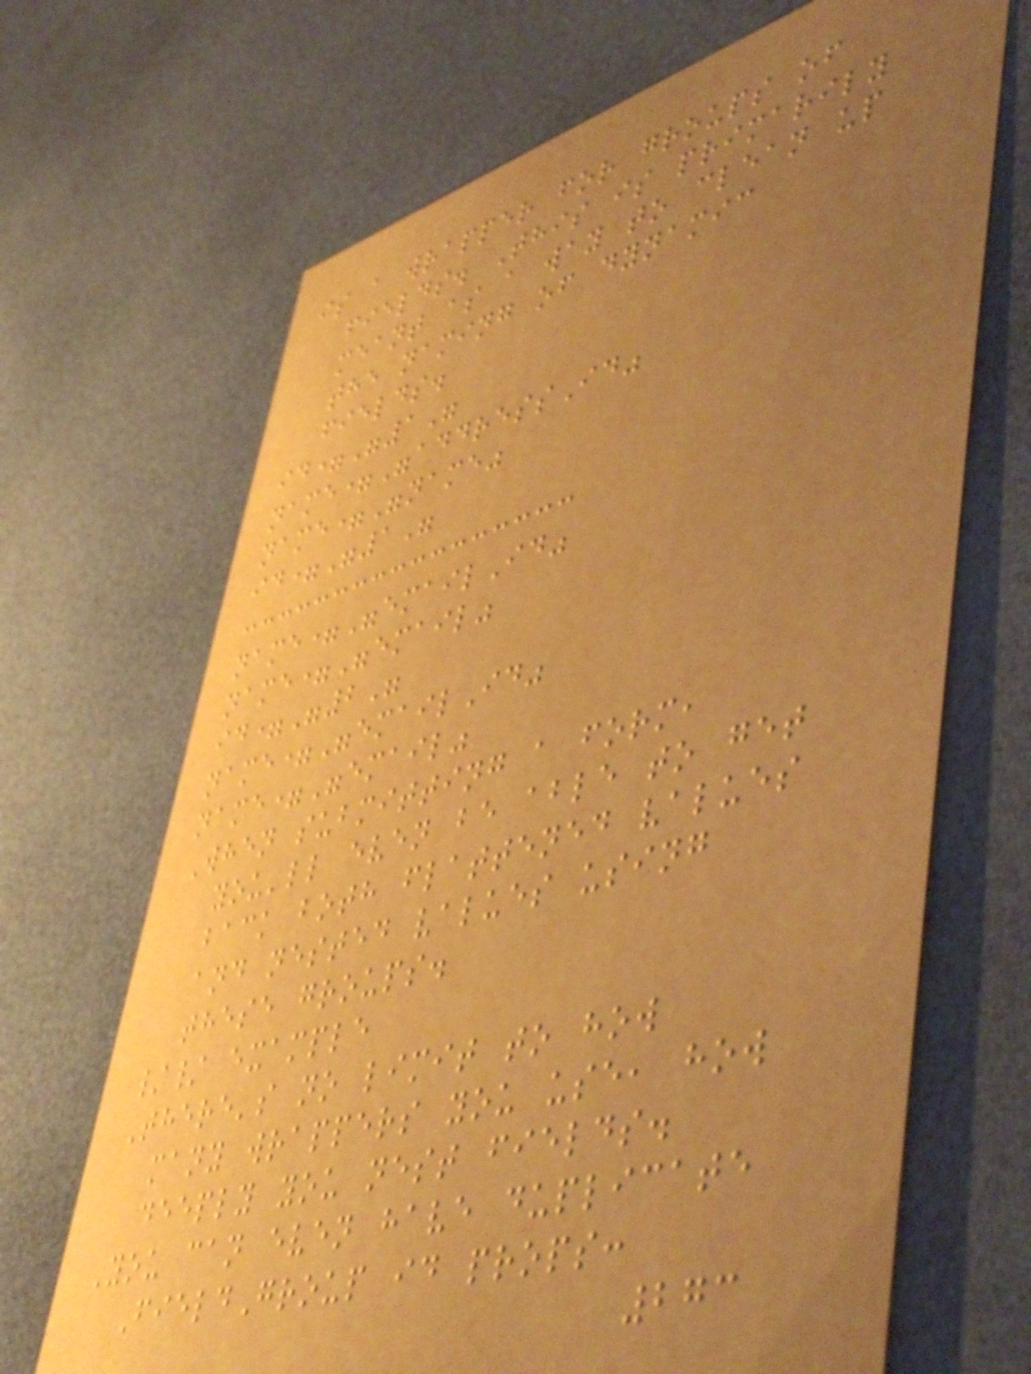is a wrapper for groups of
fields. This is primarily
meant as a way to clean up
the naming of dynamic
fields.
id="1"
name="addressId"
name="name"
id="1"
name="emailId"
name="email"
id="2"
name="emailId"
name="email"
When submitting a form,
you'll even be able to get
back both flattened values
and nested values using
these groups.
// example
There's no limit to how
many wrappers you use, how
deeply you nest fields.
You can even have duplicate
FieldGroup id props:
273
